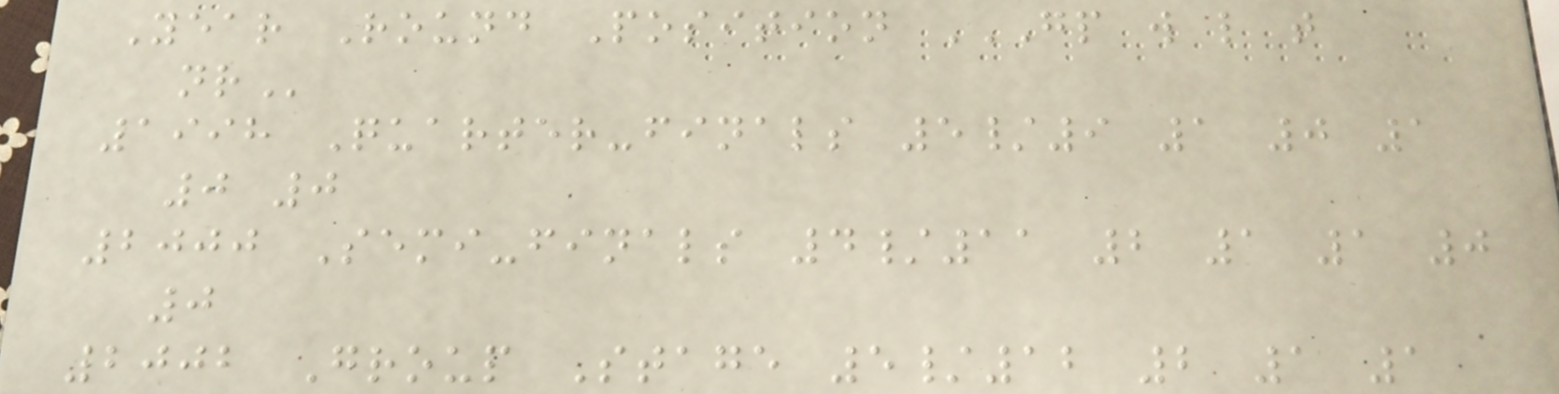Year Round Position GP W L T
NR
1998 Quarter-finals 5/9 1 0 1
0 0
2000 Semi-finals 4/11 2 1 1 0
0
2002 Group Stage 5/12 2 1 1
